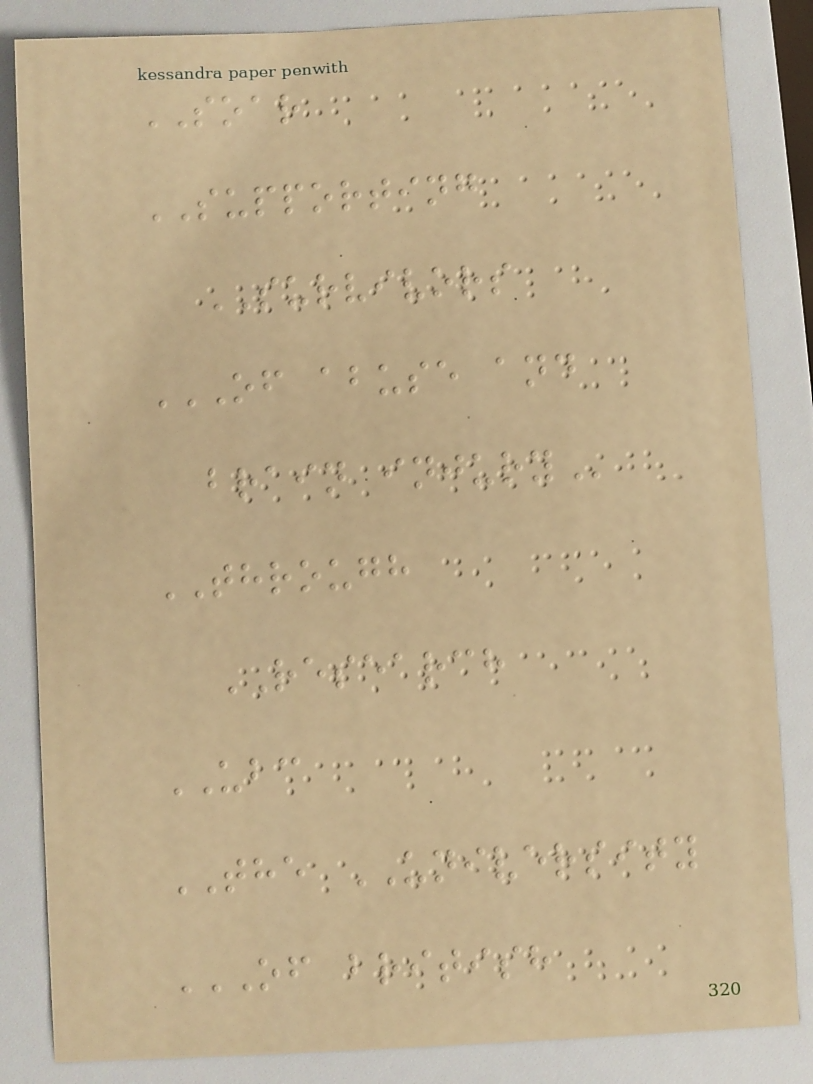SOAR
SUPPORTING
SURVIVORS
OF ABUSE AND
BRAIN INJURY
THROUGH
RESEARCH
UBC
THE UNIVERSITY
OF BRITISH
